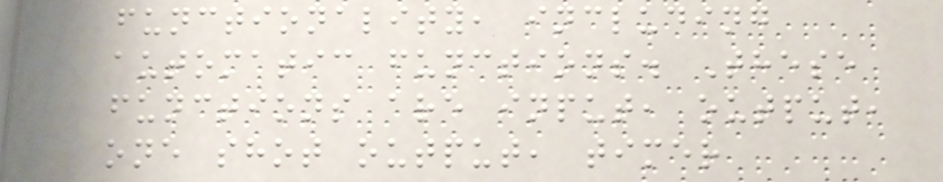functionality, including
automatic functions. These
functions are input, output,
one shot output, timer
